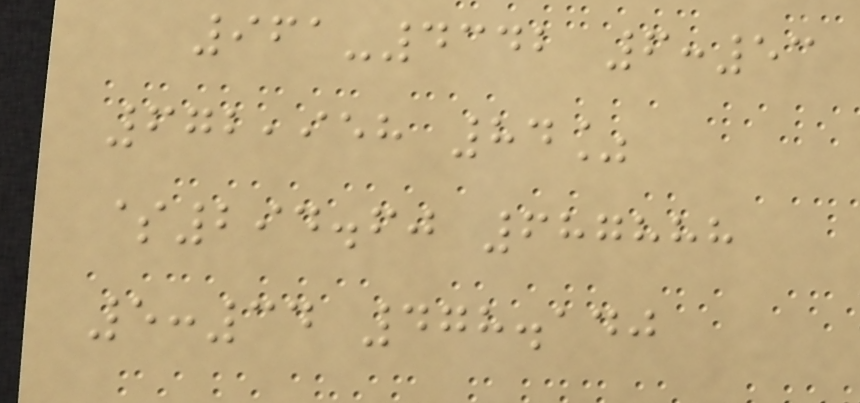961-4342 6:53
672,958 84%
$294.60 687888
5:34 478.140
